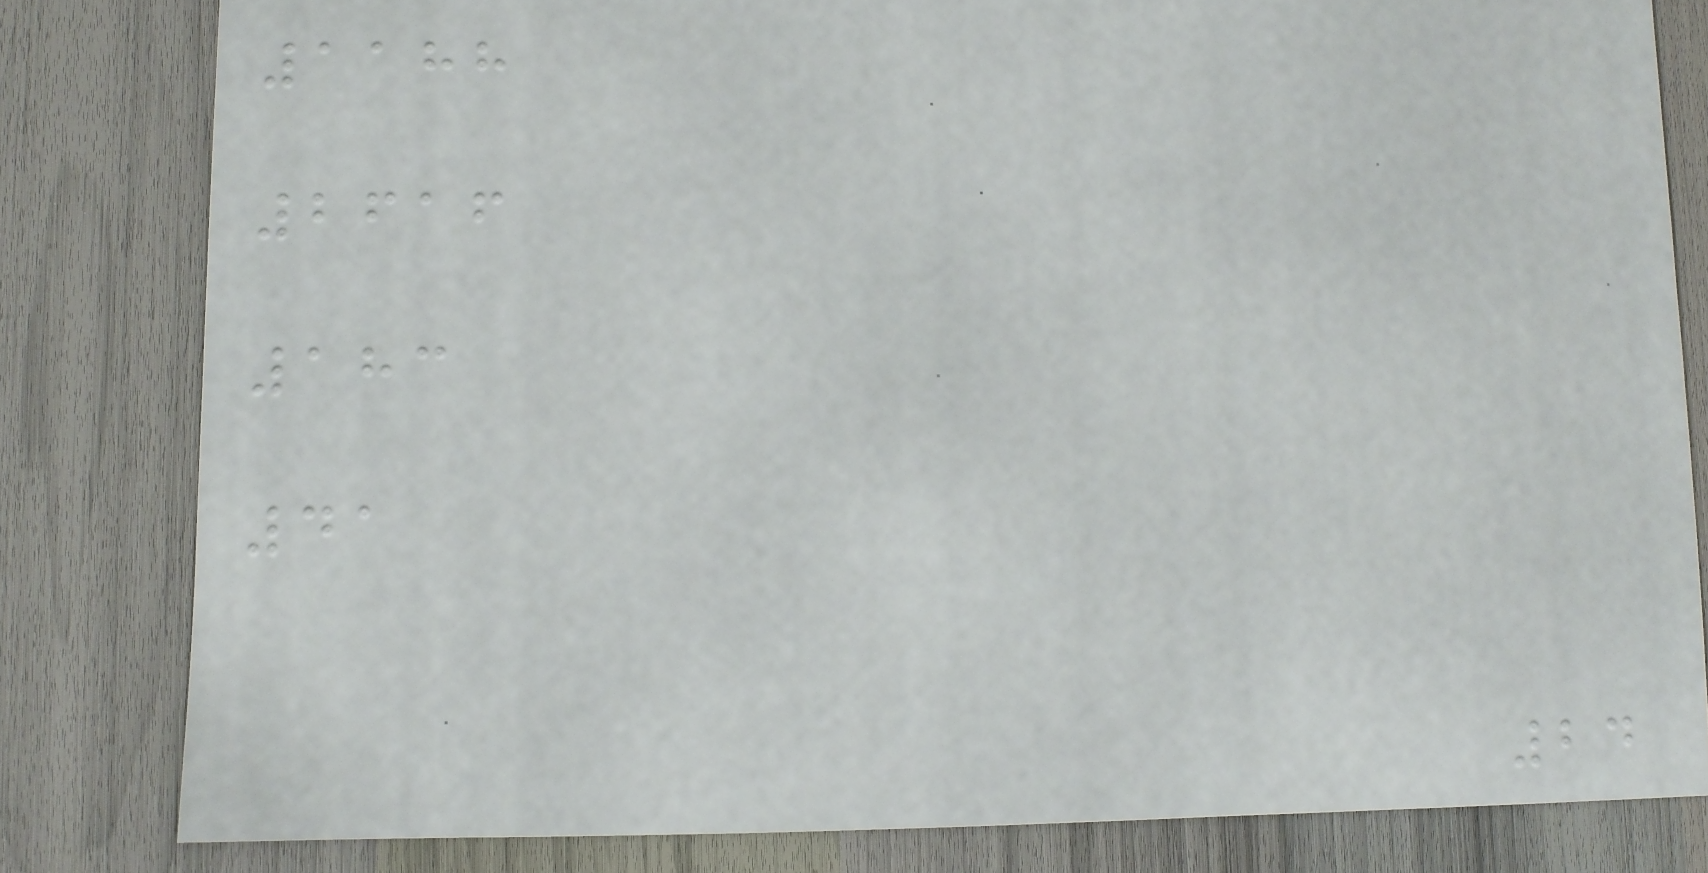1188
2616
183
41
24
